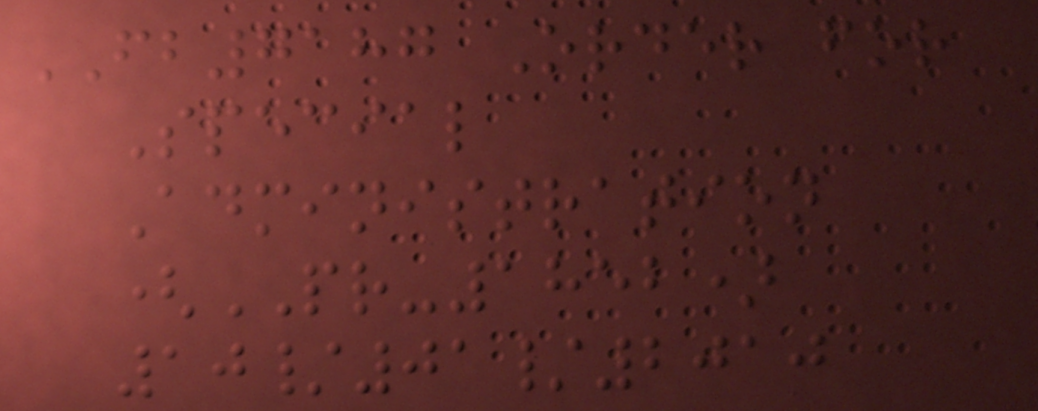FB7187 Order for
Special
Administration
(PR-1852)
10/01/2010
